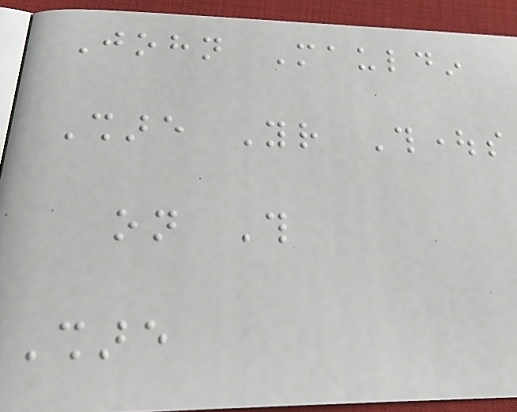John Mauldin
Share Your Thoughts
on This
Share
